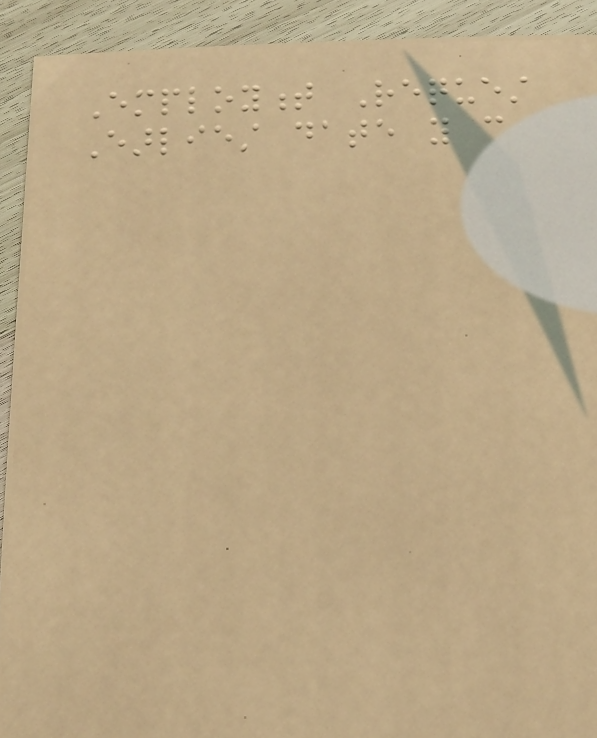Employment Request
Earliest date you can
